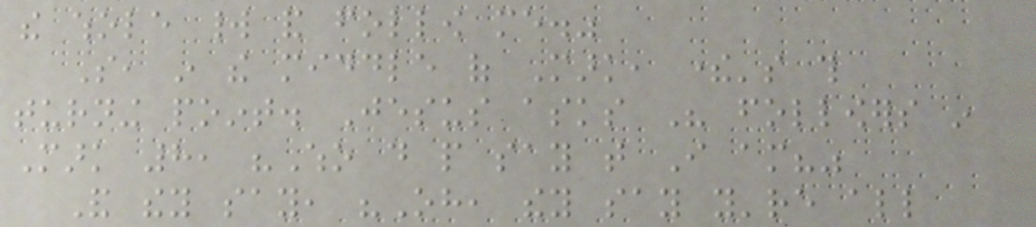the whole world and follow me."
So, in the middle of Mark, there's this
turning point. Jesus asks His followers in
Mark 8, "Who do people say that I am?"
And they say, "Oh, they say you're all
